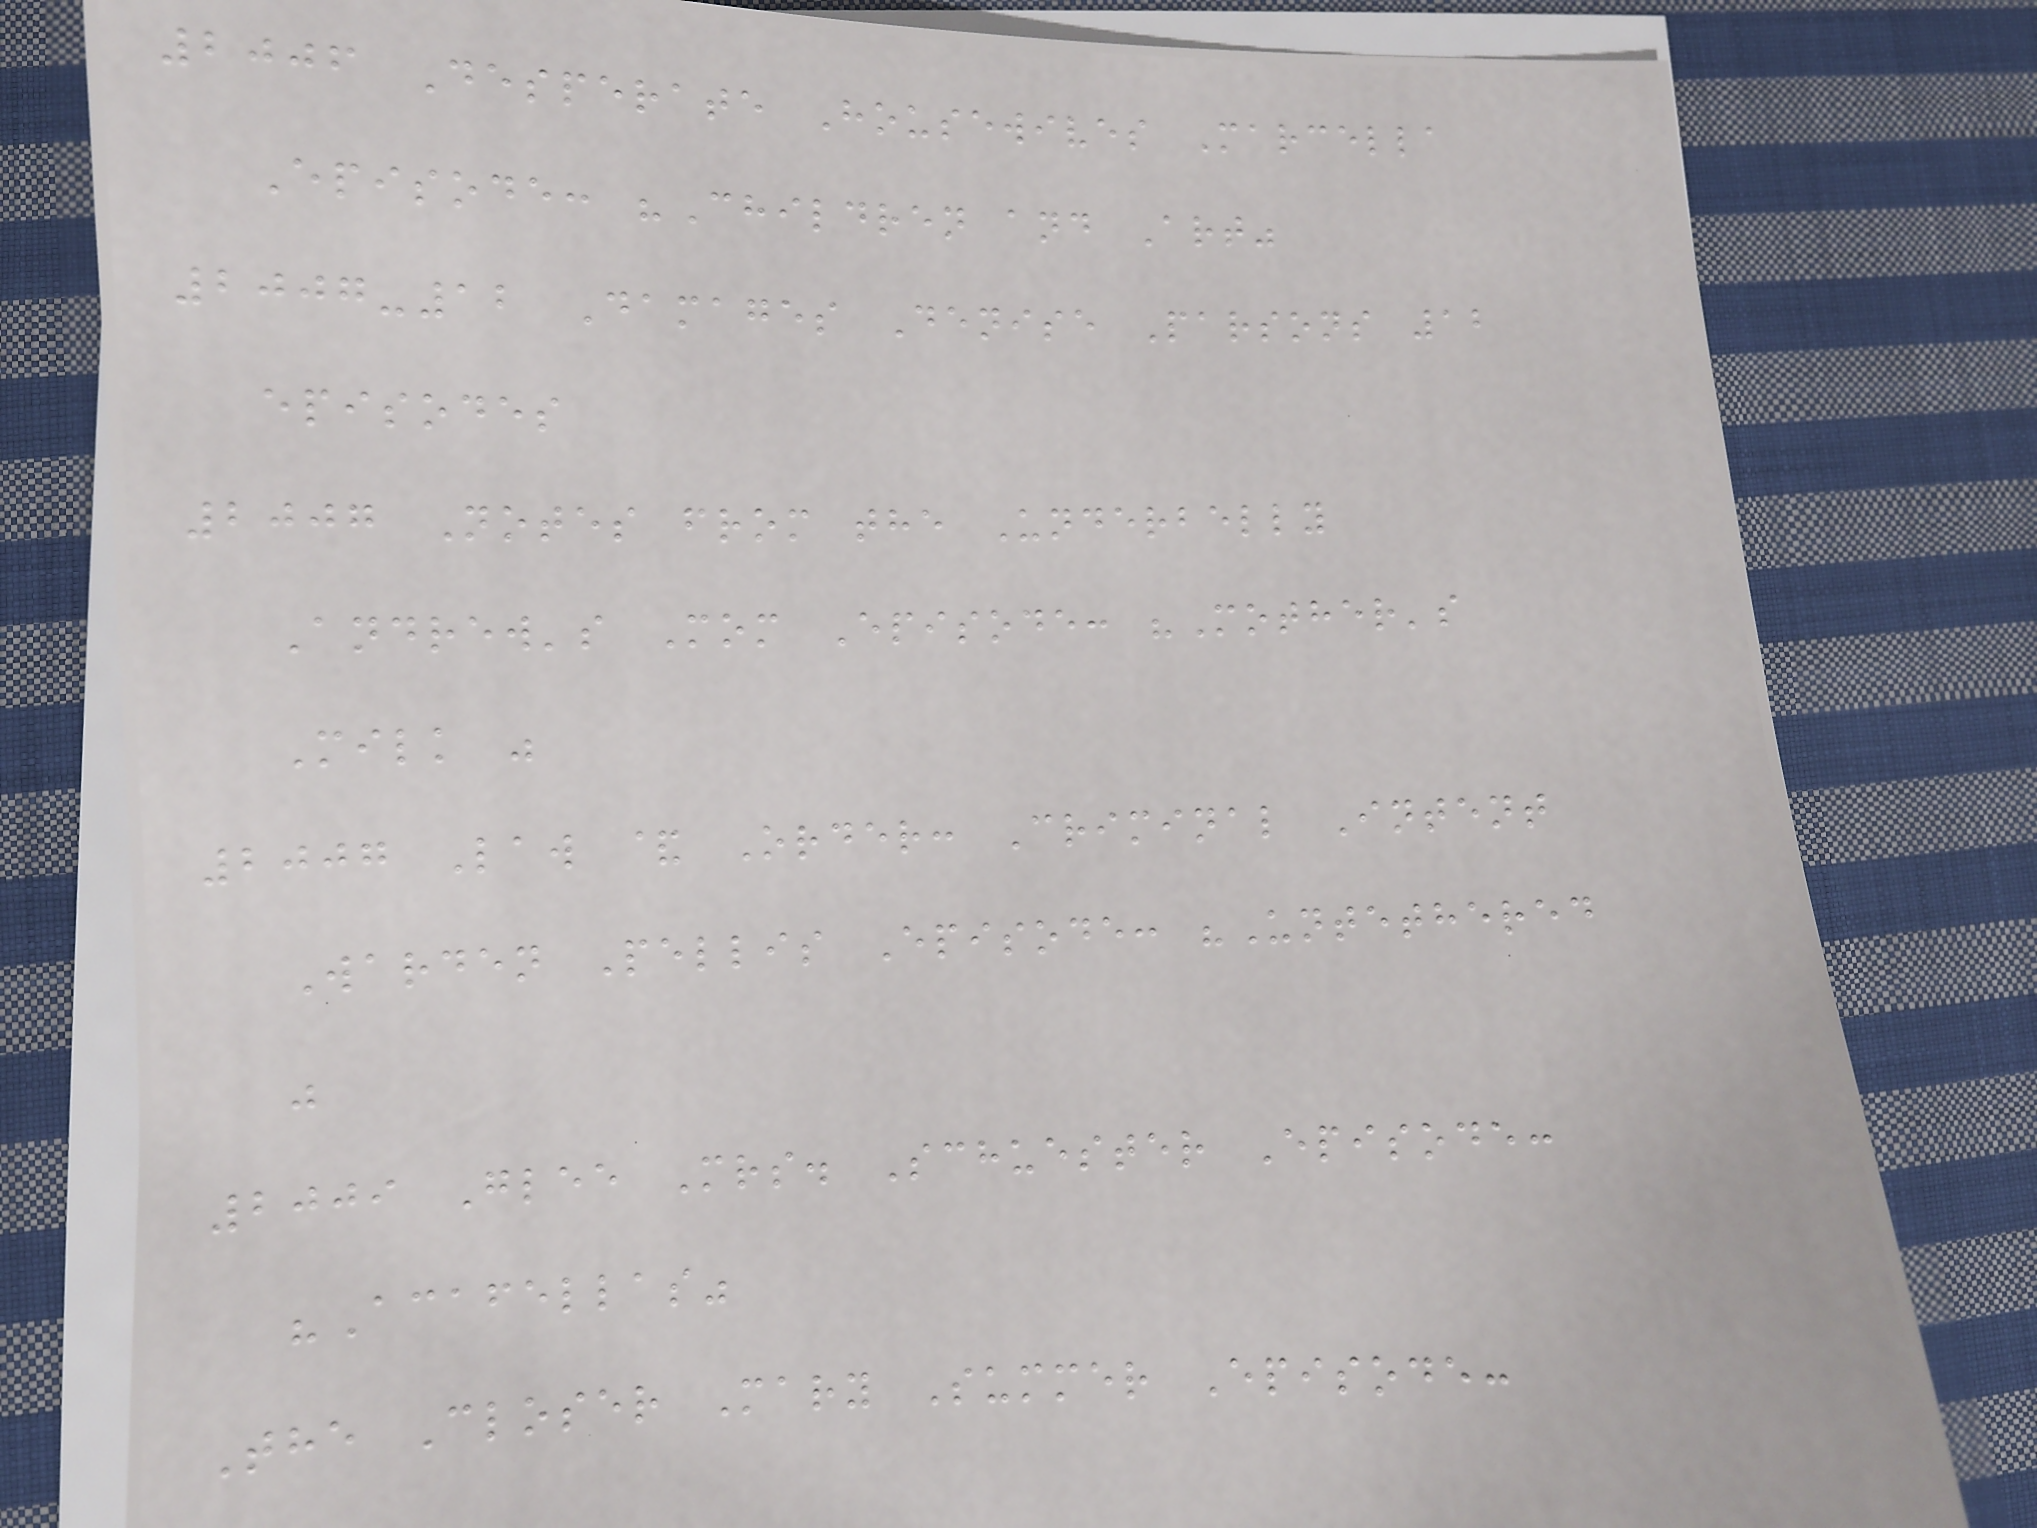2006 Desperate Housewives Marcella
Episode: "Children and Art"
2007-12 Damages Denise Parsons 12
episodes
2007 Notes from the Underbelly
Andrew's Mom Episode: "Mother's
Milk "
2007 Law & Order: Criminal Intent
Warden Pellis Episode: "Untethered
"
2009 Glee Mrs. Schuester Episode:
"Acafellas"
The Closer Mary Summer Episode:
